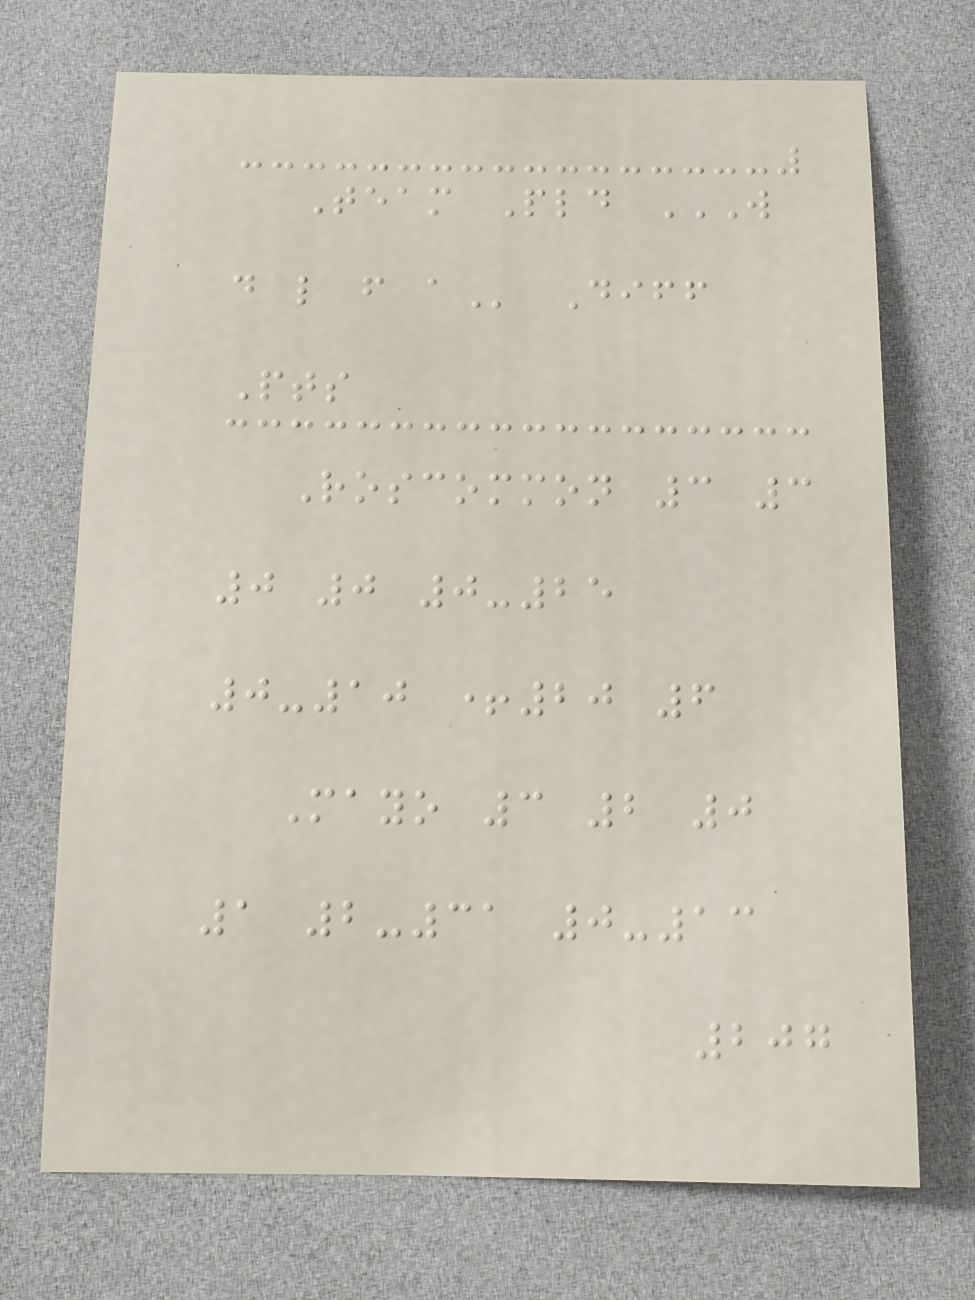Team Pld W
D L F A Diff
Pts
Roscommon 3 3
0 0 0-25
0-10 +20 6
Mayo 3 2 0
1 2-31 0-13
207
